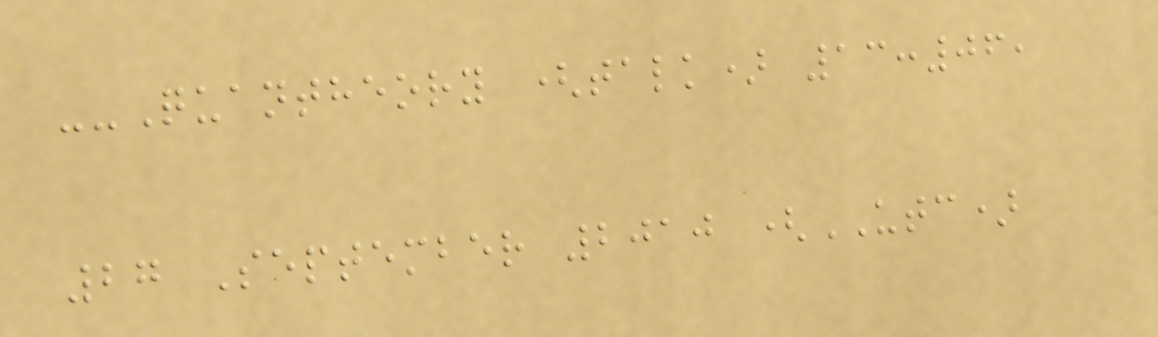--Quantheory (talk) 13:06,
27 September 2010 (UTC)
